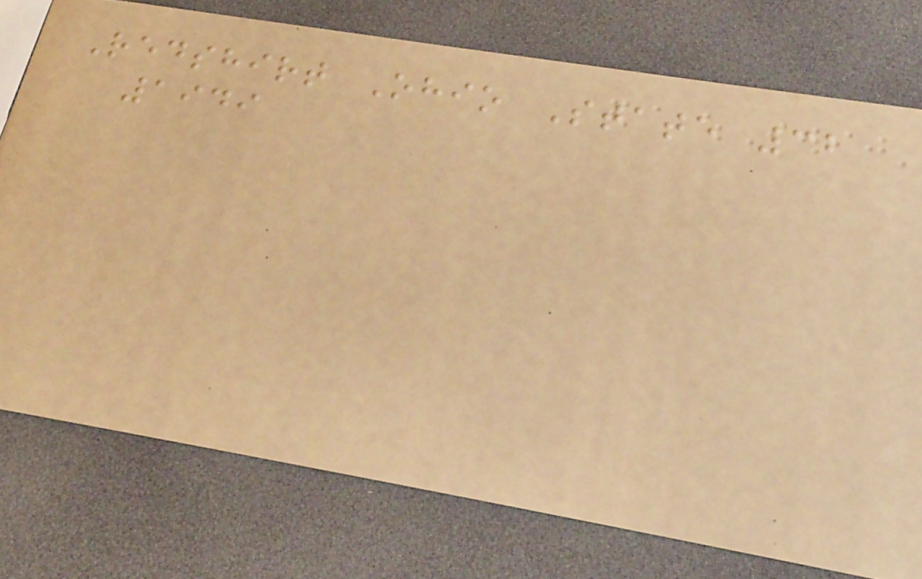Redshirt Ohio State 32
1949
